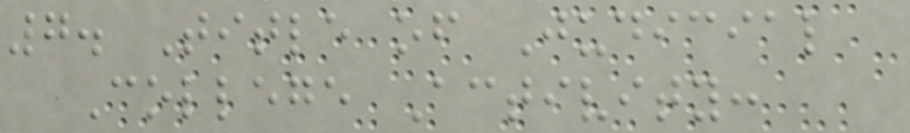7. Title of Judicial
College Activity:
